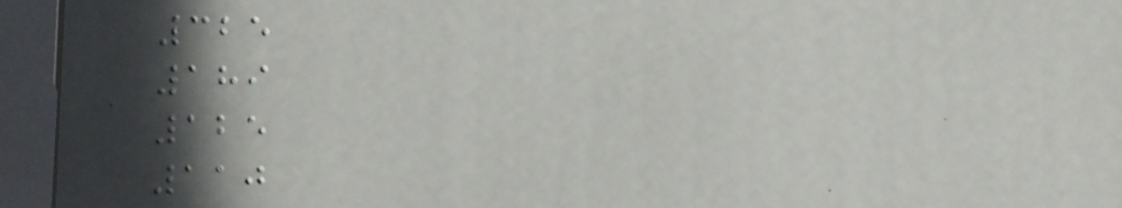325
189
125
110
